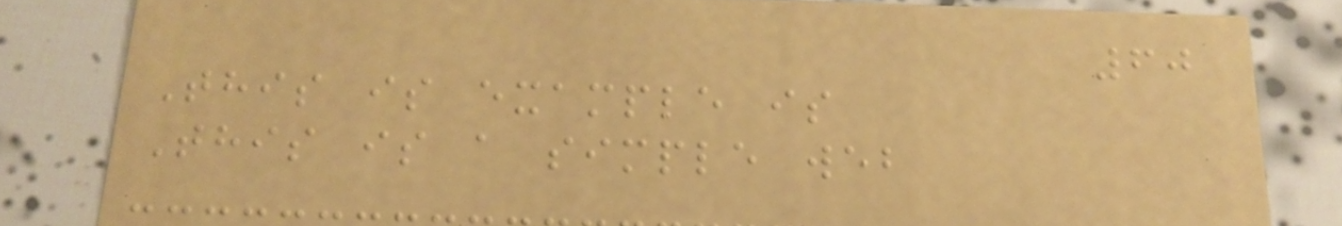60
This is example is
This is a simple web
